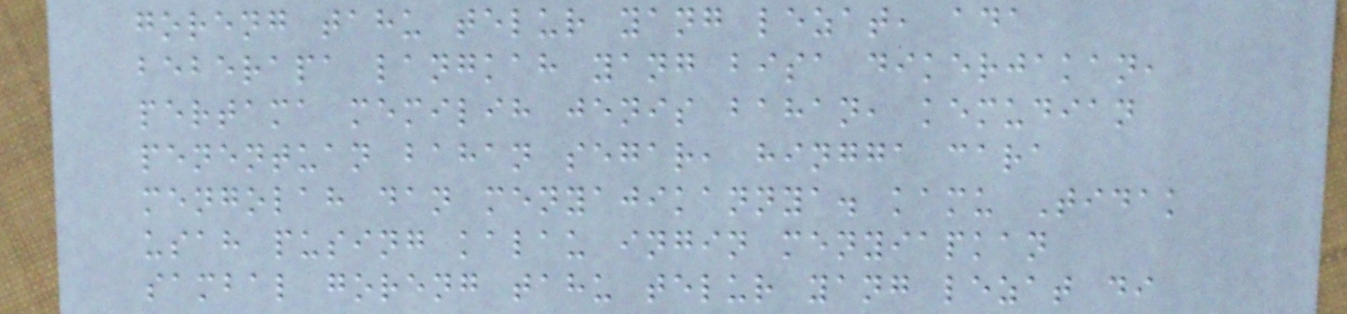goreng tahu telur yang lezat, ada
beberapa langkah yang bisa dikerjakan,
pertama memilih jenis bahan, kemudian
penentuan bahan segar, hingga cara
mengolah dan menyajikannya. kamu Tidak
usah pusing kalau ingin menyiapkan
sambal goreng tahu telur yang lezat di
